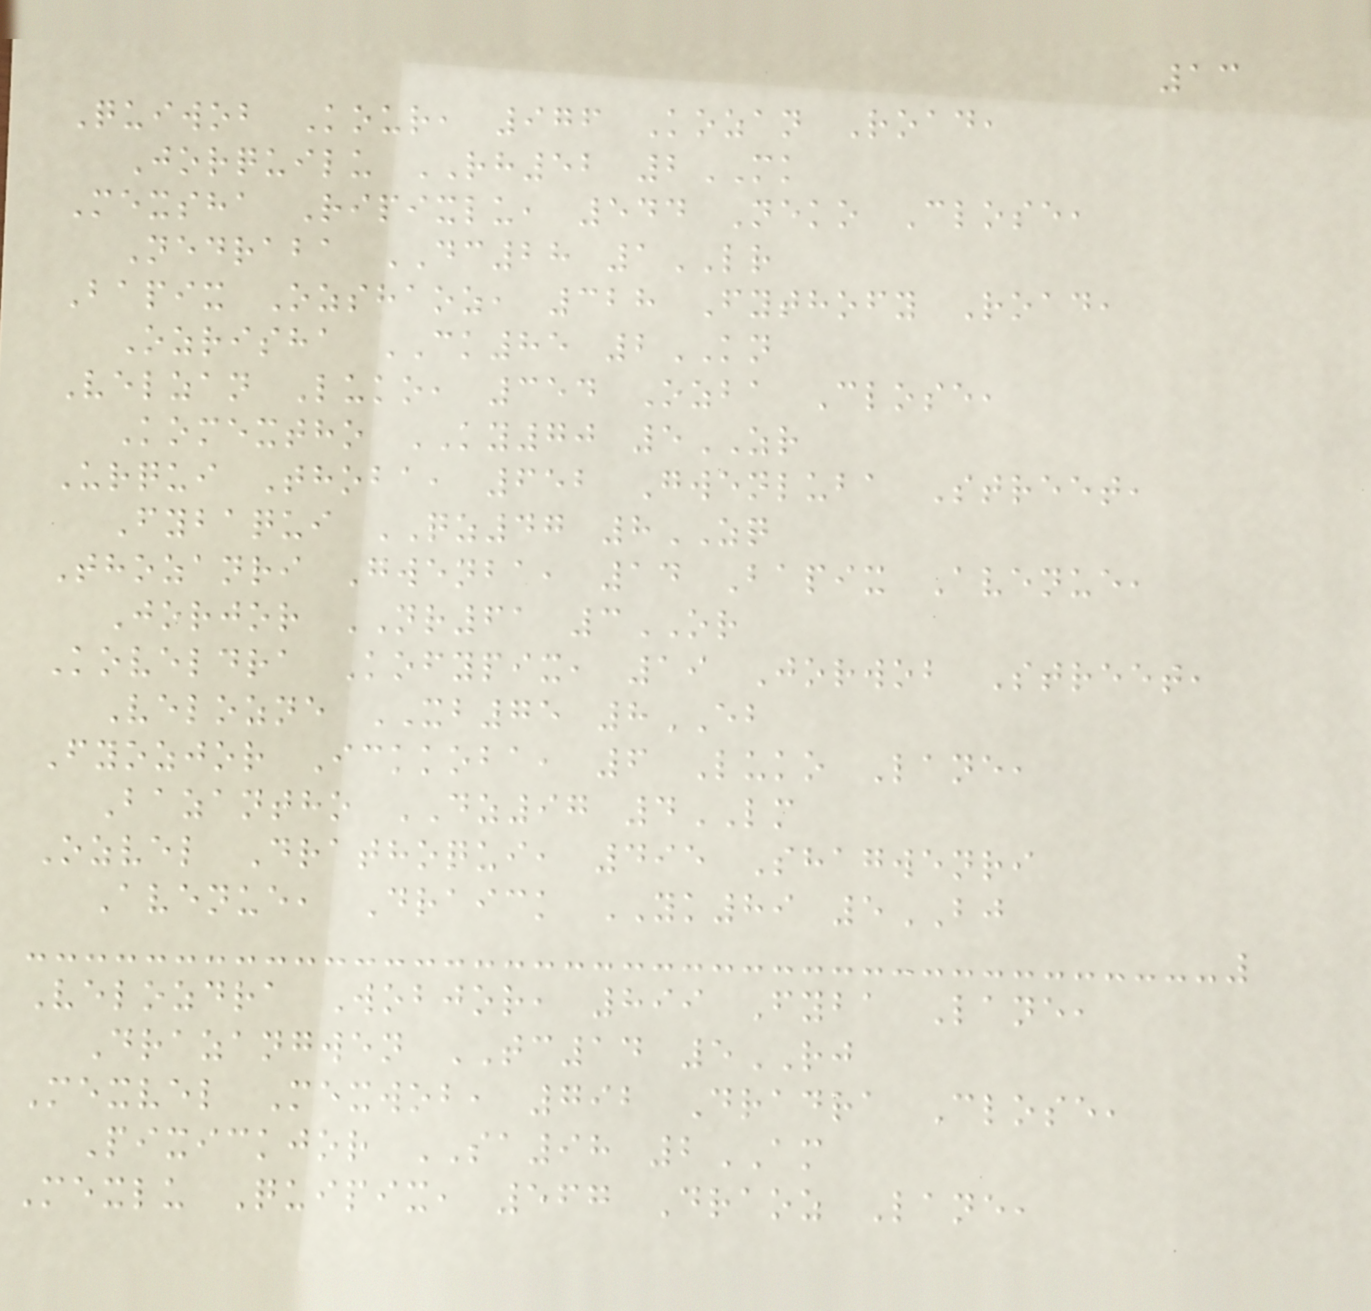13
Quiwob Kour, 976 Kozan Road,
Jorquilu RH52 2MK
Mexsha Ripixlu, 544 Neko Close,
Nedraba DC28 1LR
Bapix Ozshaoz, 328 Fythofy Road,
Ozrisha CK85 2KN
Velzan Luko, 354 Ozba Close,
Komextho KY70 5ZR
Urqui Thoba, 652 Gwenluba Street,
Fybaqui QZ47 8ZQ
Thozanri Gwenba, 14 Bapix Avenue,
Jorjor NR61 3OR
Koveldra Kofypix, 19 Jorwob Street,
Velozne XB75 8EB
Fyozjor Ickkoba, 6 Luko Lane,
Bazantho DZ97 4LM
Ozvel Drathoqui, 495 Shagwenri
Avenue, Draick YK89 5BJ
Velozdra Wobjor, 899 Fyba Lane,
Drazangwen TC14 5RJ
Mexvel Mexwob, 792 Dradra Close,
Pixickjor SA98 2AM
Mexlu Quipix, 567 Draoz Lane,
